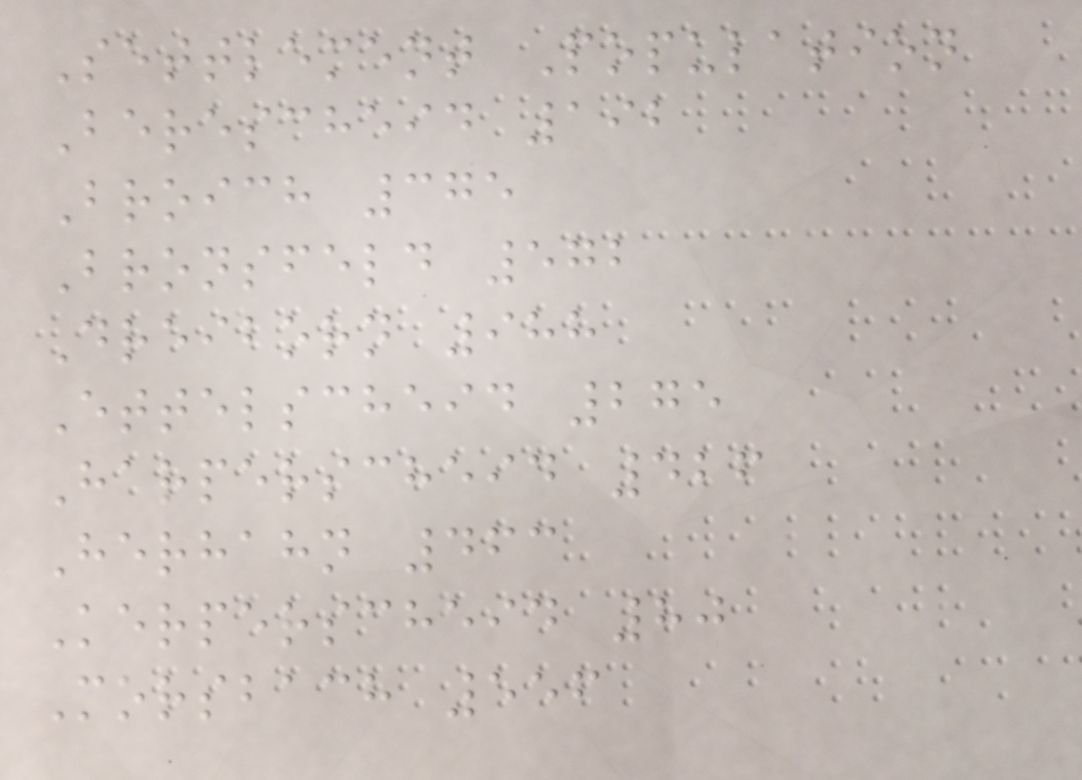Settlement Population
Berescheid 192
Broich 375
Bronsfeld 572
Dreiborn 988
Ettelscheid 275
Harperscheid 426
Herhahn 463
Kerperscheid 80
Morsbach 556
